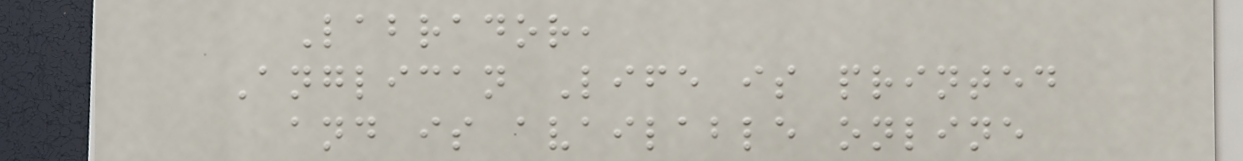Labrador,
Anglican Life is printed
and is available online
